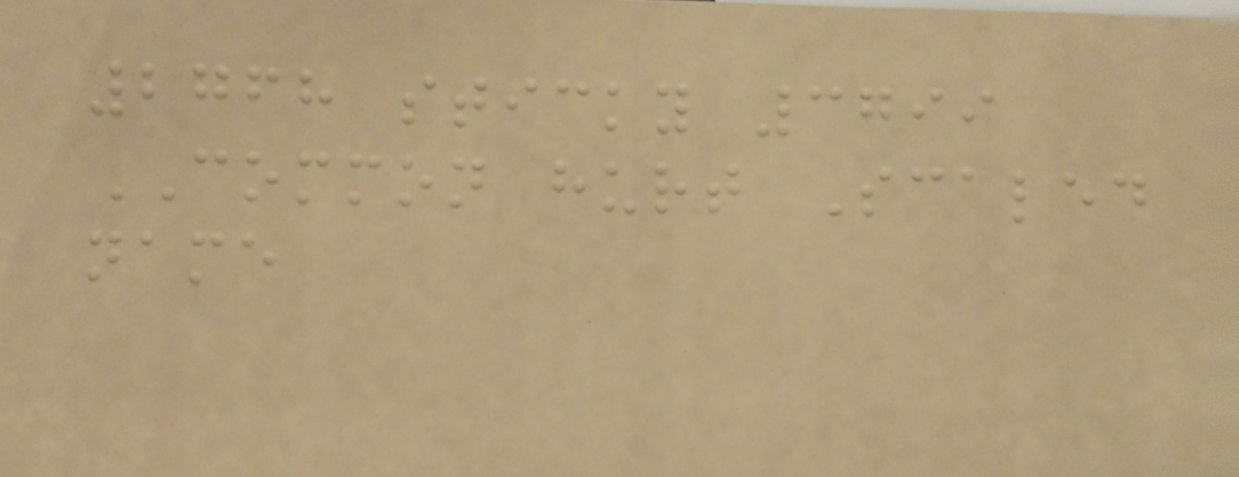2768 sticky 3799
COMMON hurt Scaled
name
